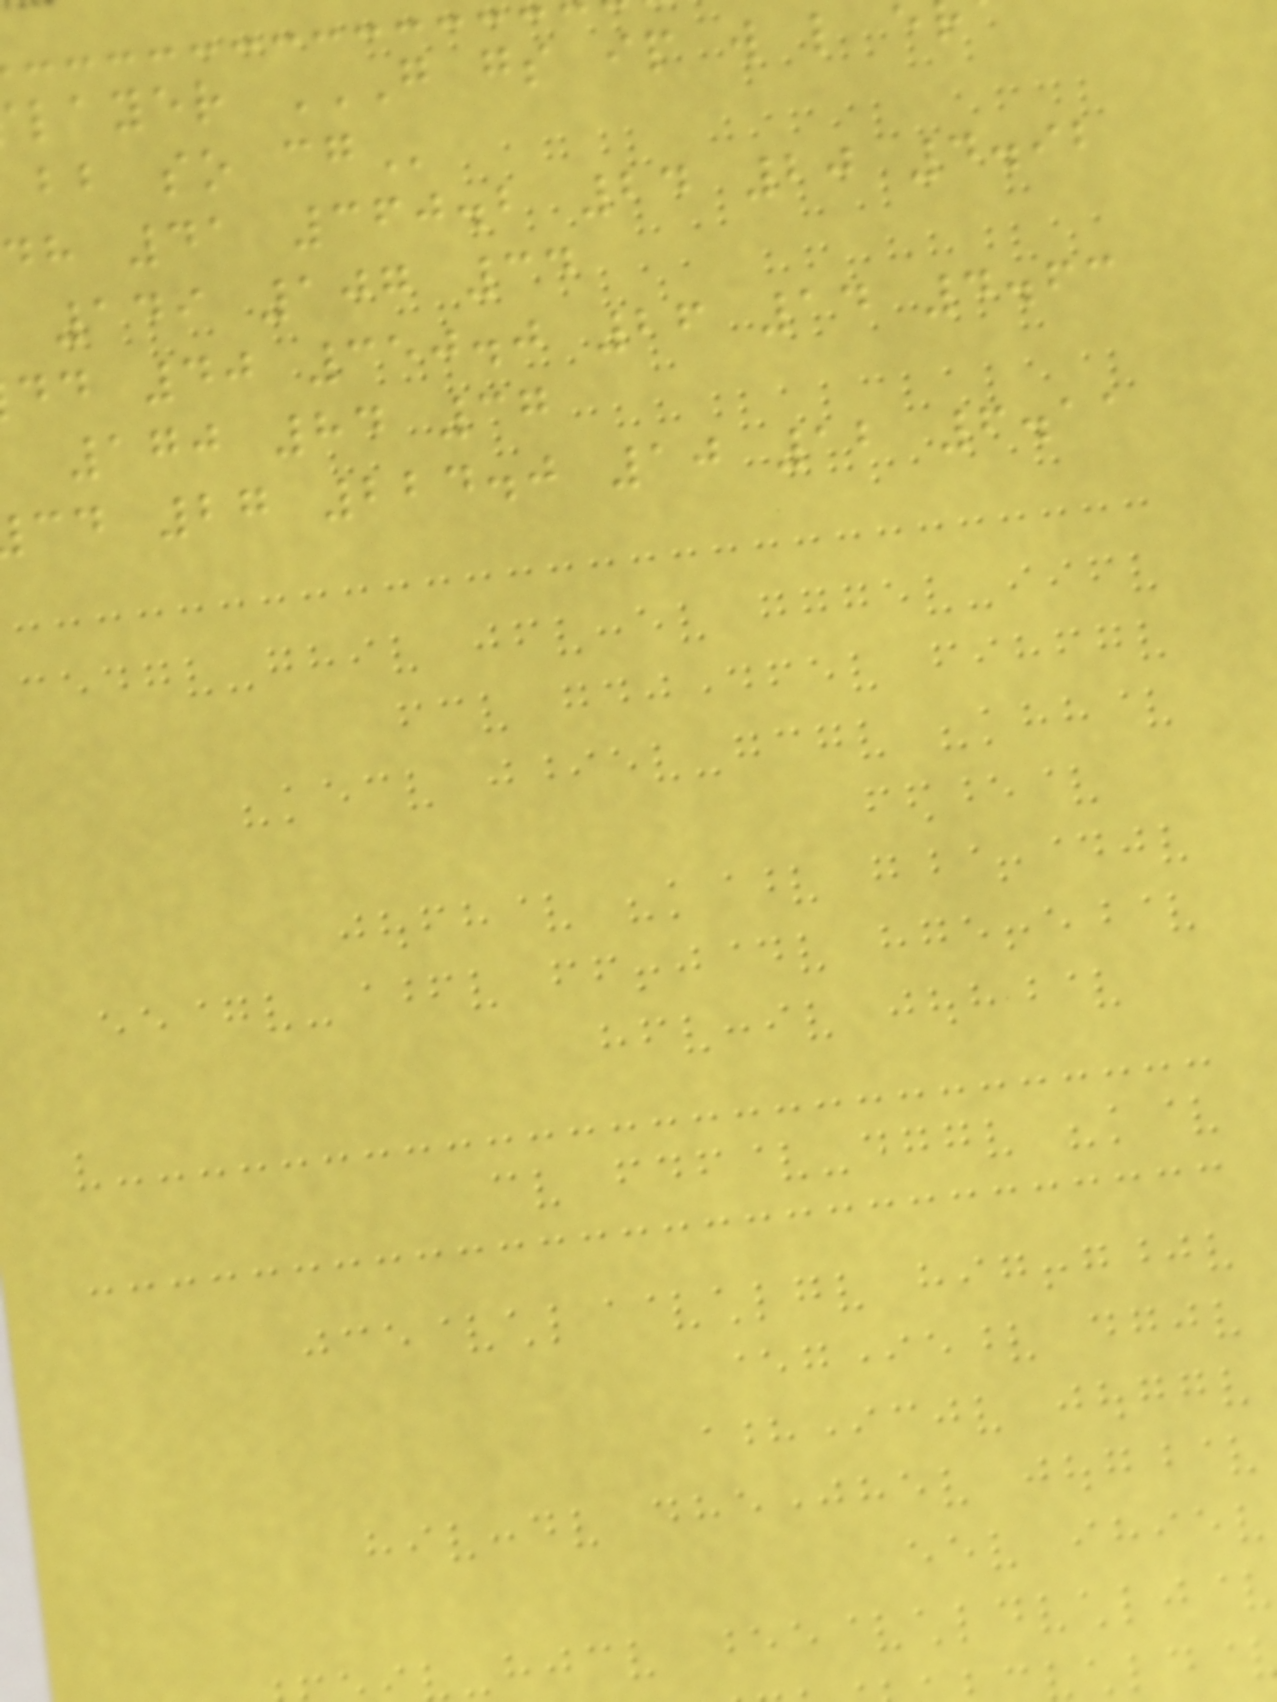bb so
dh 41 360.2 24 20 4.92
149 107 34
dd 40 350.0 26 14 4.63
170 84 37
cd 27 224.0 10 12 6.11
